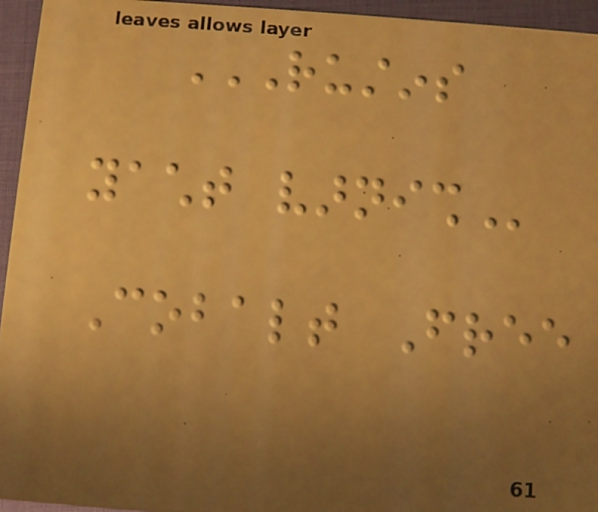RUSTINS
YACHT VARNISH
Cobalt Free
